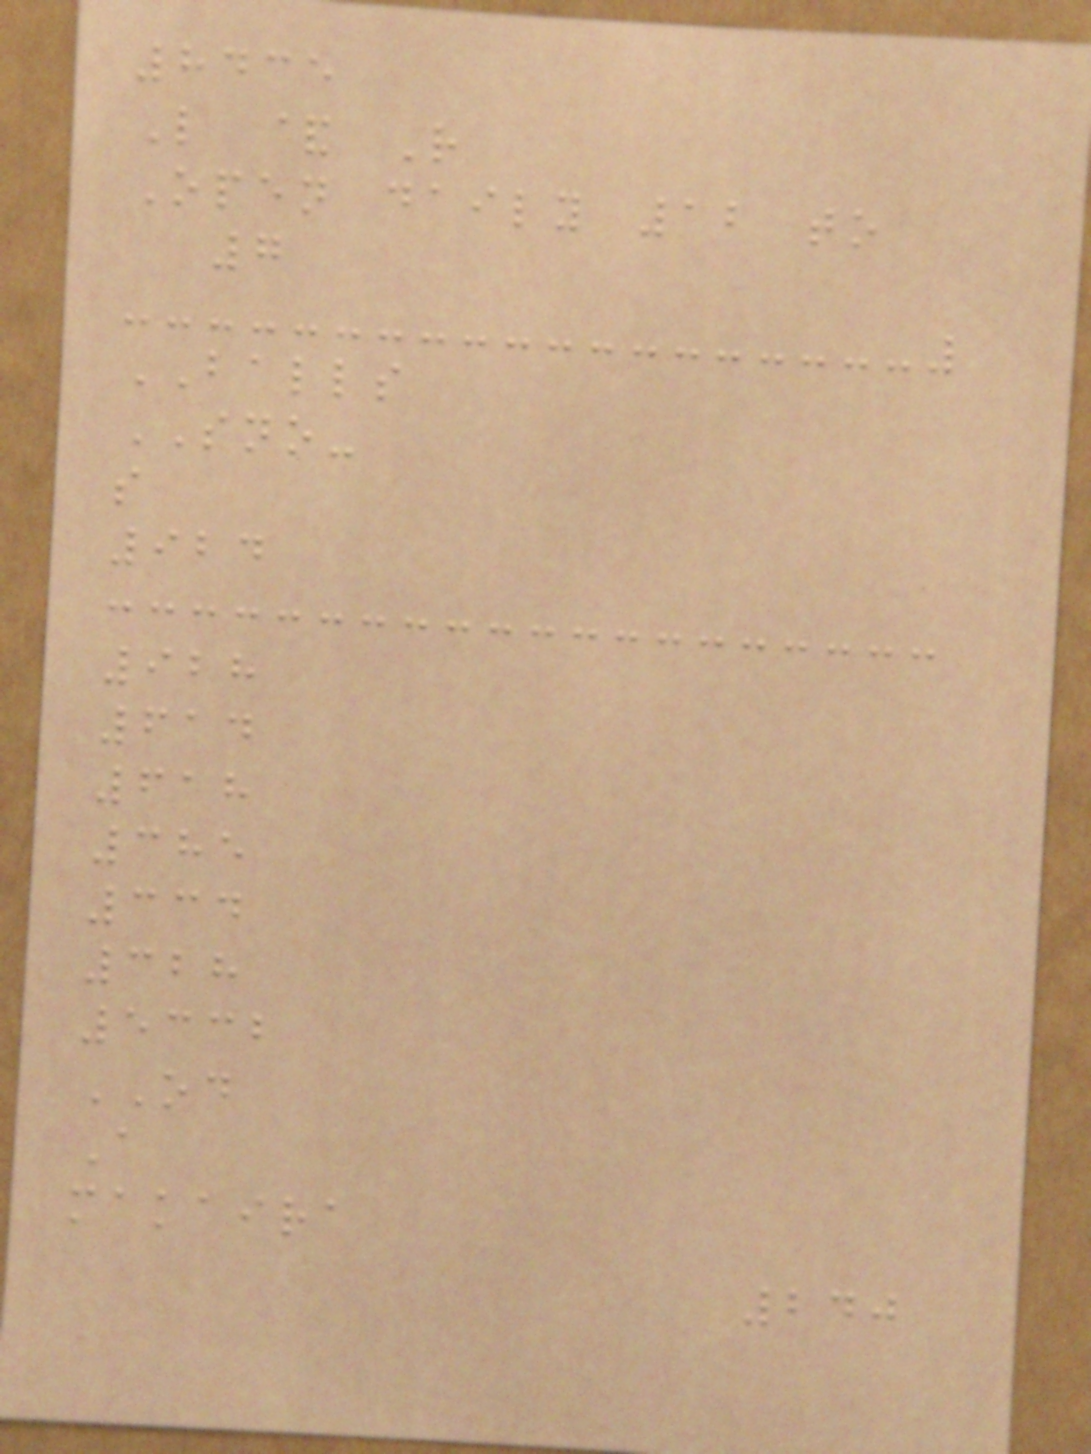8435
L & R
Open daily 12 to
7
BALLS
SNO-
s
924
928
614
618
385
334
328
5332
OD
A
makaira
240
